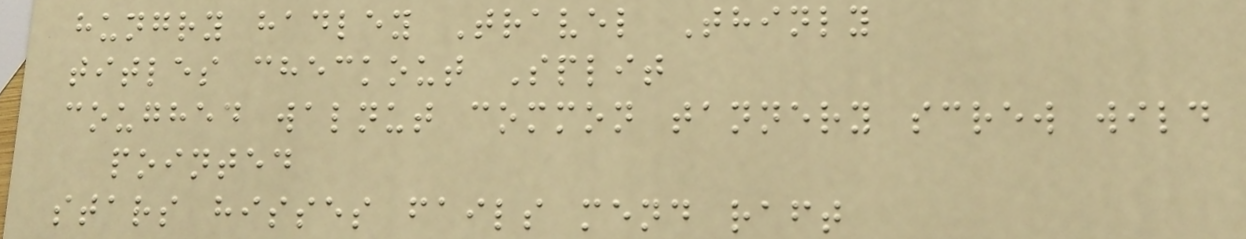hungry hadley Travel Thinly
titles checkout Split
coughed walnut common tannery screw wild
pointed
stars hisses fails mend raft
